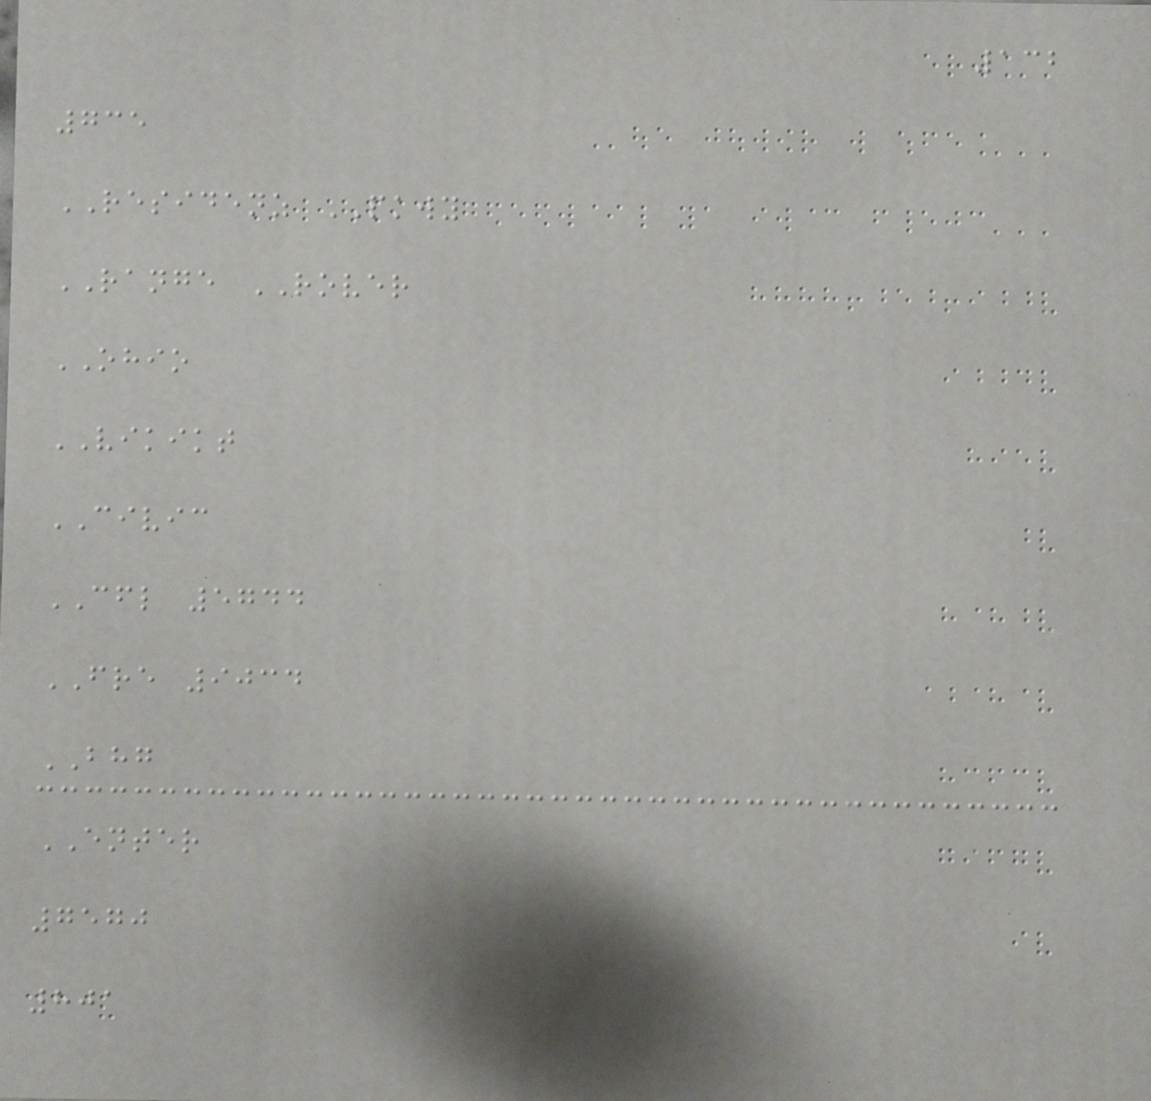132
735
RESIDENZ PKWY
RANGE ROVER
OHIO
VIKIKT
CIVIC
CFL 5744
FRE 9034
BHG
ENTER
7570
801
